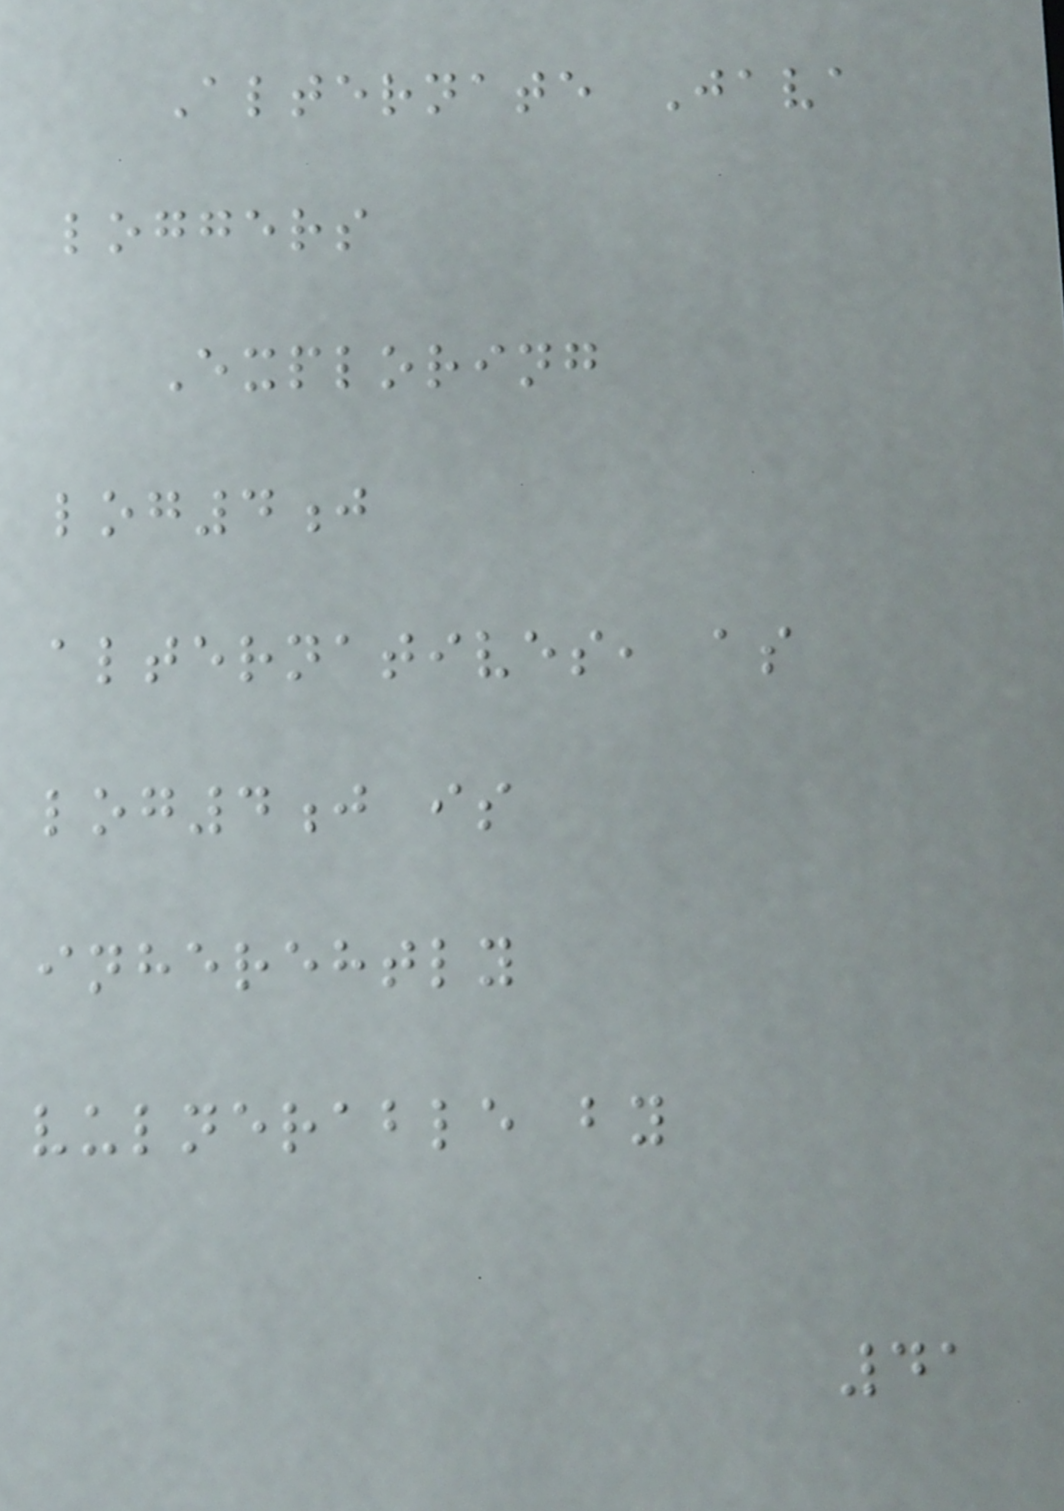Alternate Java
loggers
Exploring
log4j
alternatives, as
log4j is
inherehtly
vulnerable by
41
